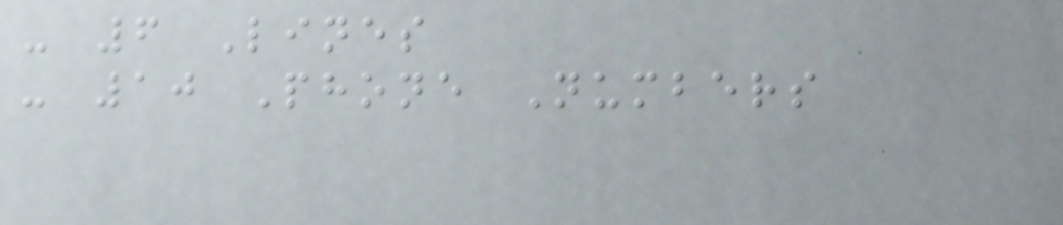- 6 Lines
- 10 Phone Numbers
